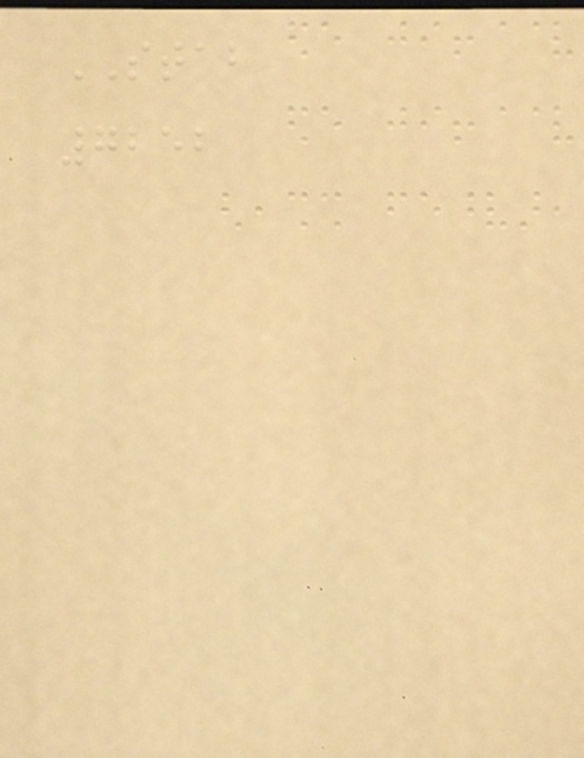STAB
7252
